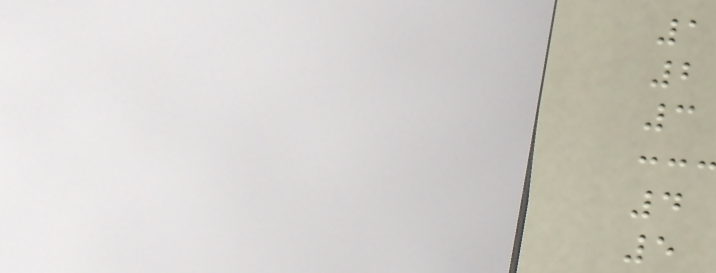1
2
3
4
5
